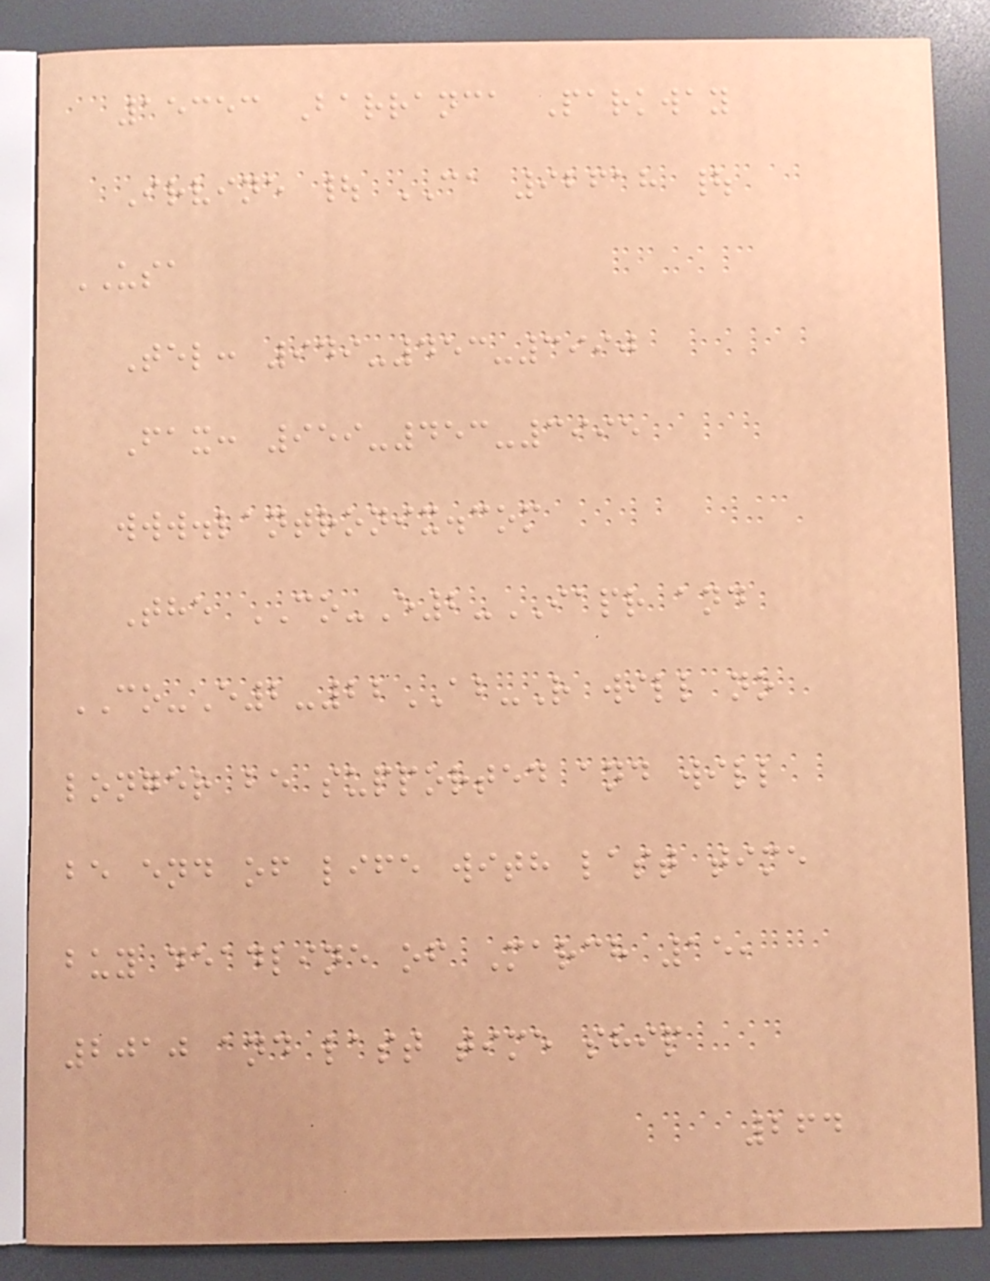15353 Barranca Parkway
Irvine | CA 92618 |
USA
Tel: 949-453-3990
Fax: 959-453-3995
www.lantronix.com
The CO-E2-IAPR and
CO-E2-22AB-R will no
longer be supported and will
be end of life with last time
buy deadline of March 15,
2010 and last time ship
264
